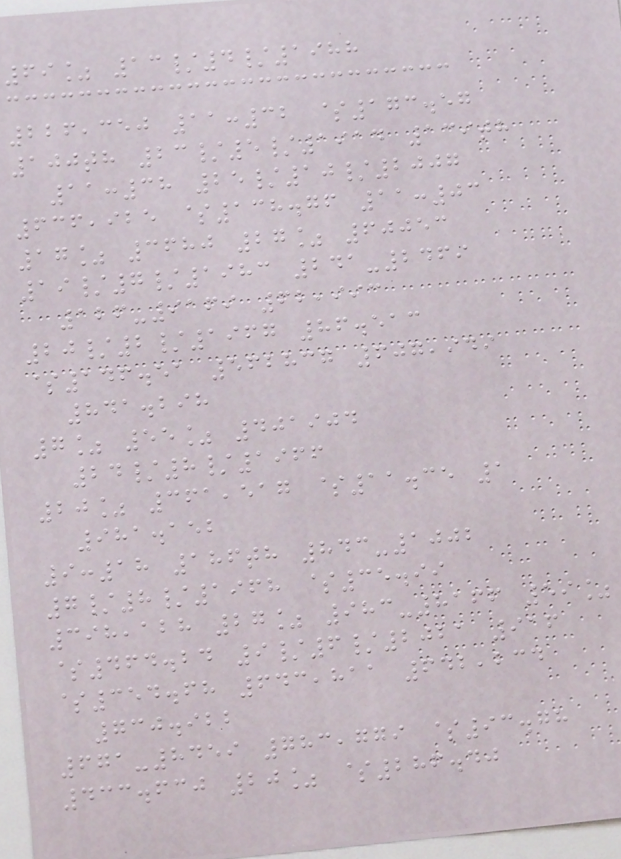69% 13/4/1988
226,350 11:32 $173.57
100th 23/5/1914 139th
11:38 25/10/2007
636,925 $138.76 11:03
17% 3680 27% 60053
19/7/1983 241-2469
126-9169 62,993
20/2/1967 86.513
$146.51 562837 607,949
841.298
7% 55% 401904
24/8/1966
20% 361,517 $11.35 1
981.152
9:18 186th 843-1002
7/8/1968 $35.99
398,128 27% 983-8166 59%
$464.24 9/6/2021 916
$354.68 643,811 642,234
730.922
671-8459 783,779 $93.78
433.630 20% $286.40
